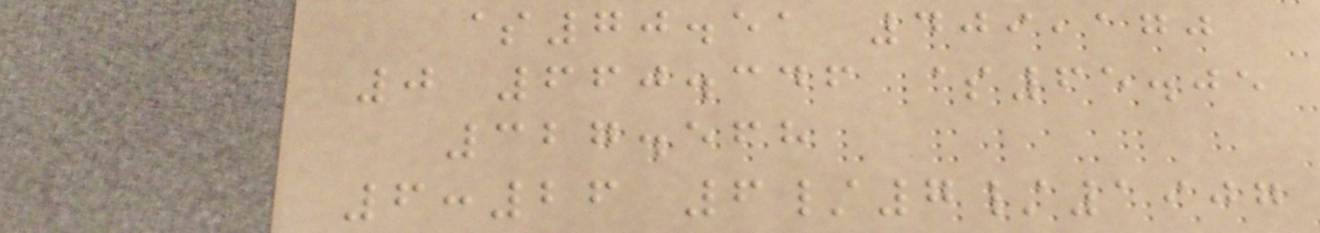$70.51 409,170
0 660.346 $65.05
327.568
6:26 6/7/1907
